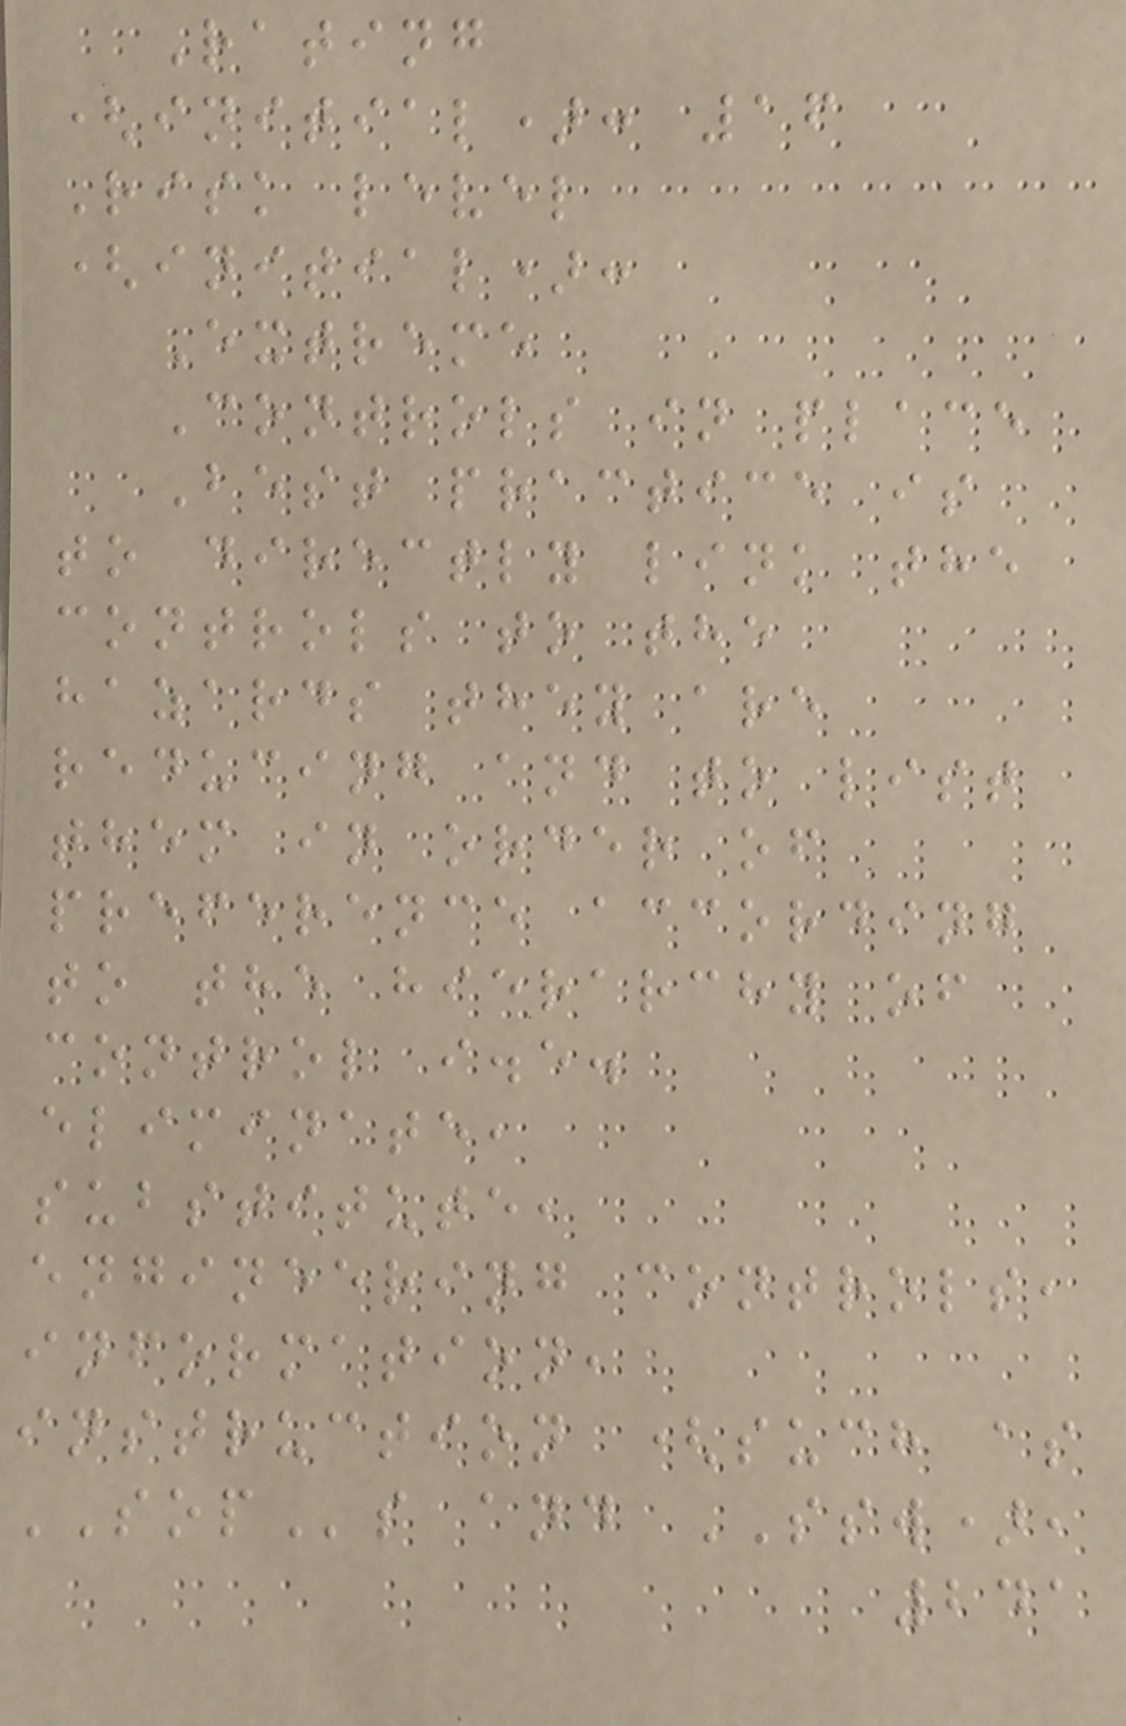Rating
(initial): 16
Risk level
(initial):
Extreme
Controls in place
Best practice is
to directly link the
controls to the
hazards they are
reducing and to list
them in order of
preference according
to the hierarchy of
control i.e.
eliminate,
substitute,
engineering controls,
information,
instruction (such as
SOPs and SSW),
241
